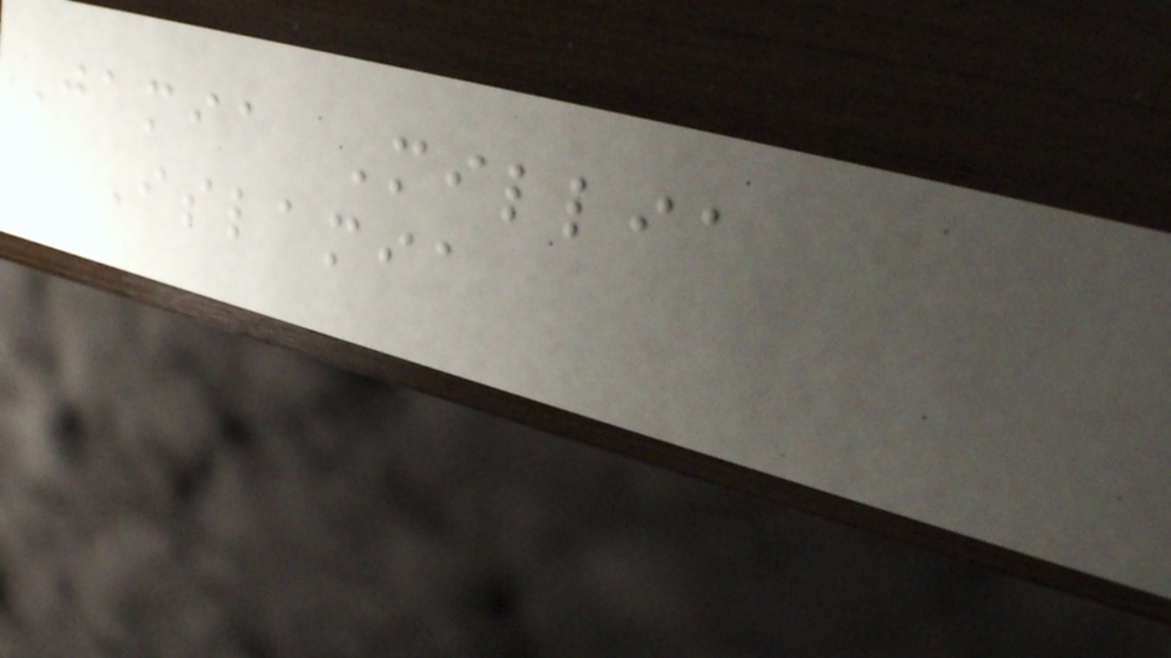Jamia Millia
Islamia
